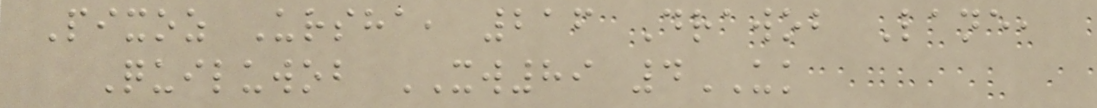Pixoz Ursha, 216 Drawob Lane,
Quiluwob XW89 4UK
